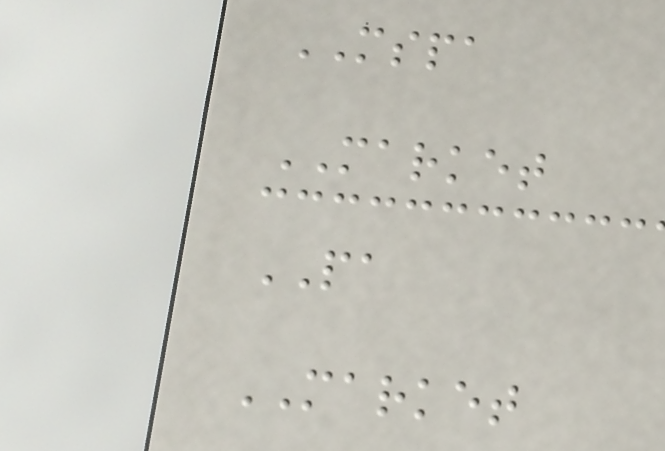MSPA
MARKET
PA
MARKET
